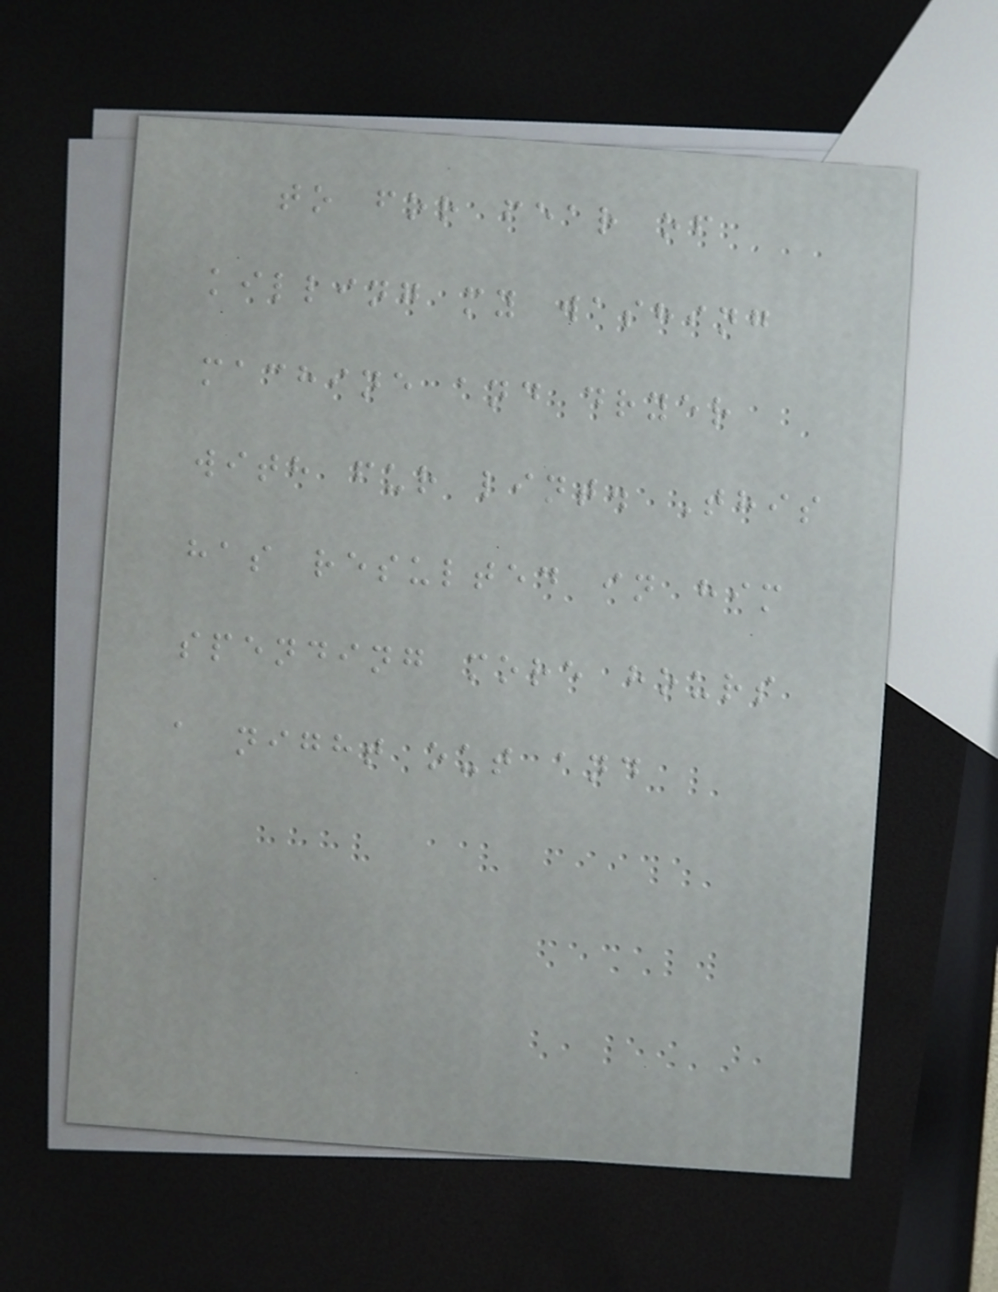to for fear of
killing my washing
machine and dryer
with fur lint. This
has resulted in him
spending more hours
a night out and
